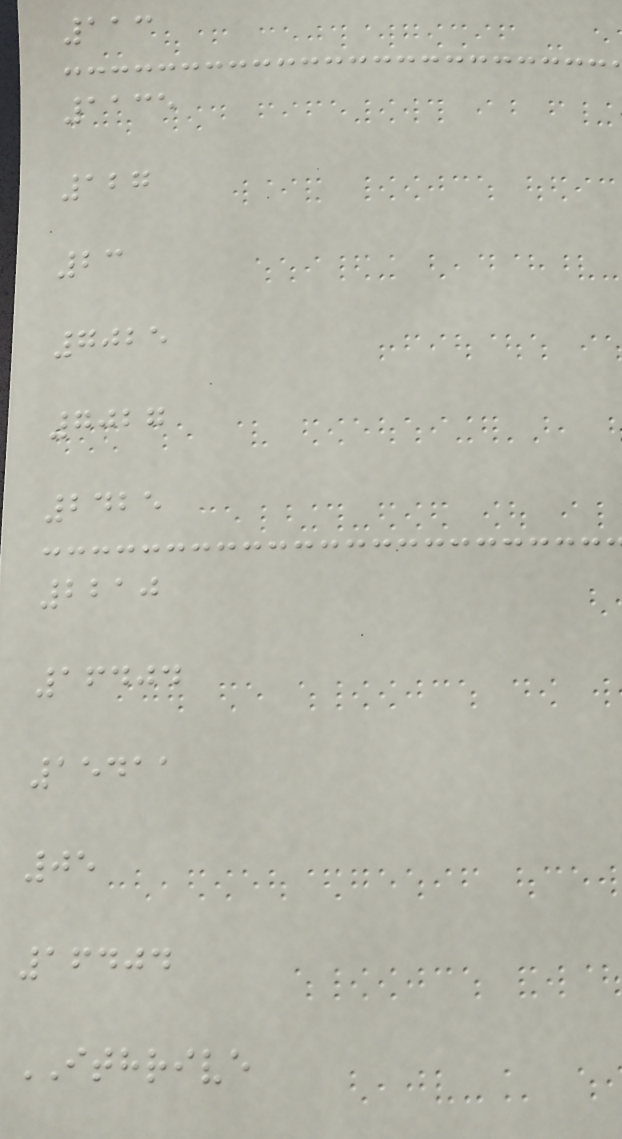113
1135
127
23
7025
7027
2425
2210
16404
15411
05
16404
ITHRIVE
